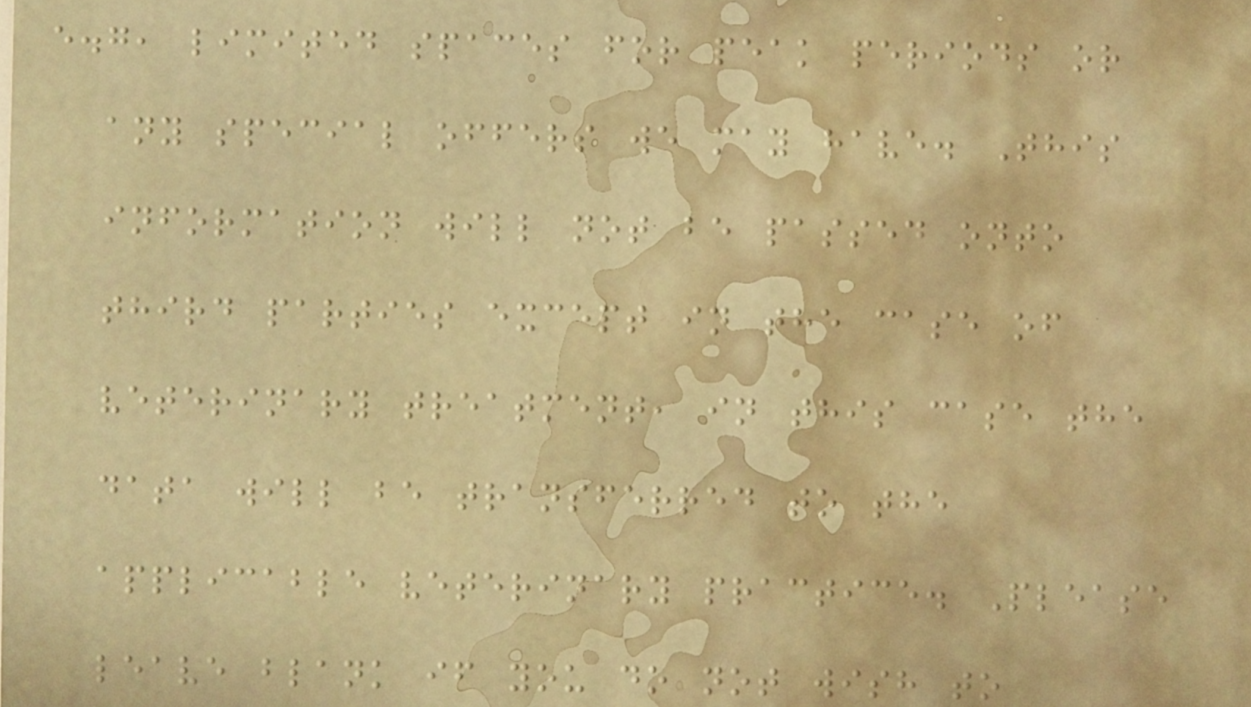e.g, limited spaces for peak periods or
any special offers we may have. This
information will not be passed onto
third parties except in the case of
veterinary treatment, in this case the
data will be transferred to the
applicable veterinary practice. Please
leave blank if you do not wish to
